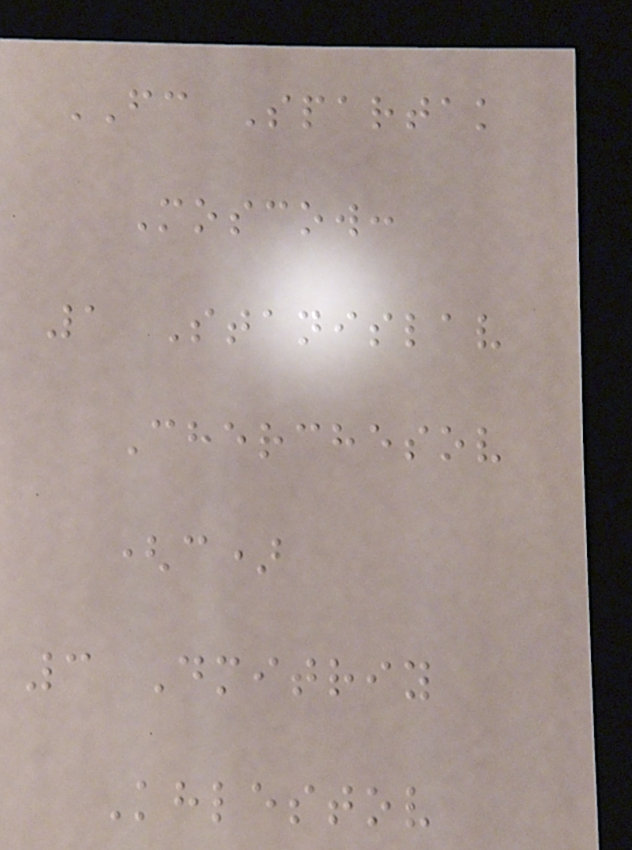FC Spartak
Moscow:
1 Stanislav
Cherchesov
(c)
3 Dmitriy
Khlestov
